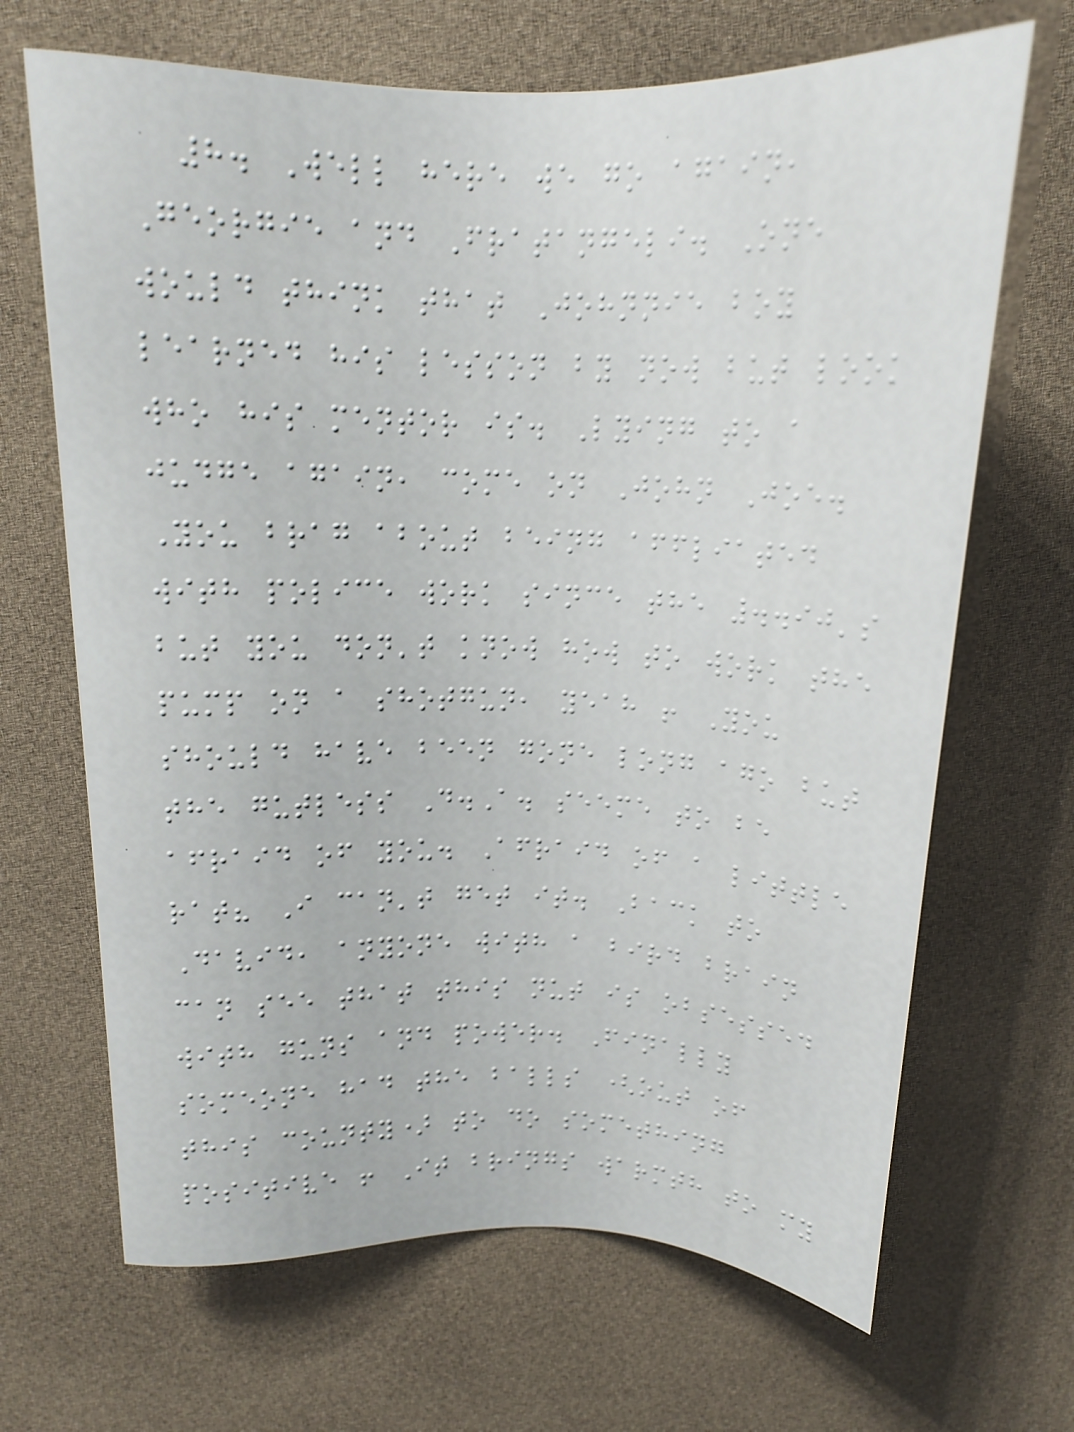8. Well here we go again,
Georgie and Fratangeli. One
would think that Johnnie boy
learned his lesson by now but look
who his mentor is. Lying to a
judge again, come on John Joe.
You brag about being affliated
with police work since the ..90's
but you don't know how to work the
pump on a shotgun, yeah ! You
should have been gone long ago but
the gutless D.A. seeme to be
afraid of you. Afraid of a little
rat? I can't get it. Back to
David, anyone with a bird brain
can see that this nut is obsessed
with guns and power. Finally
someone had the balls (out of
this county) to do something
positive ! It brings warmth to my
